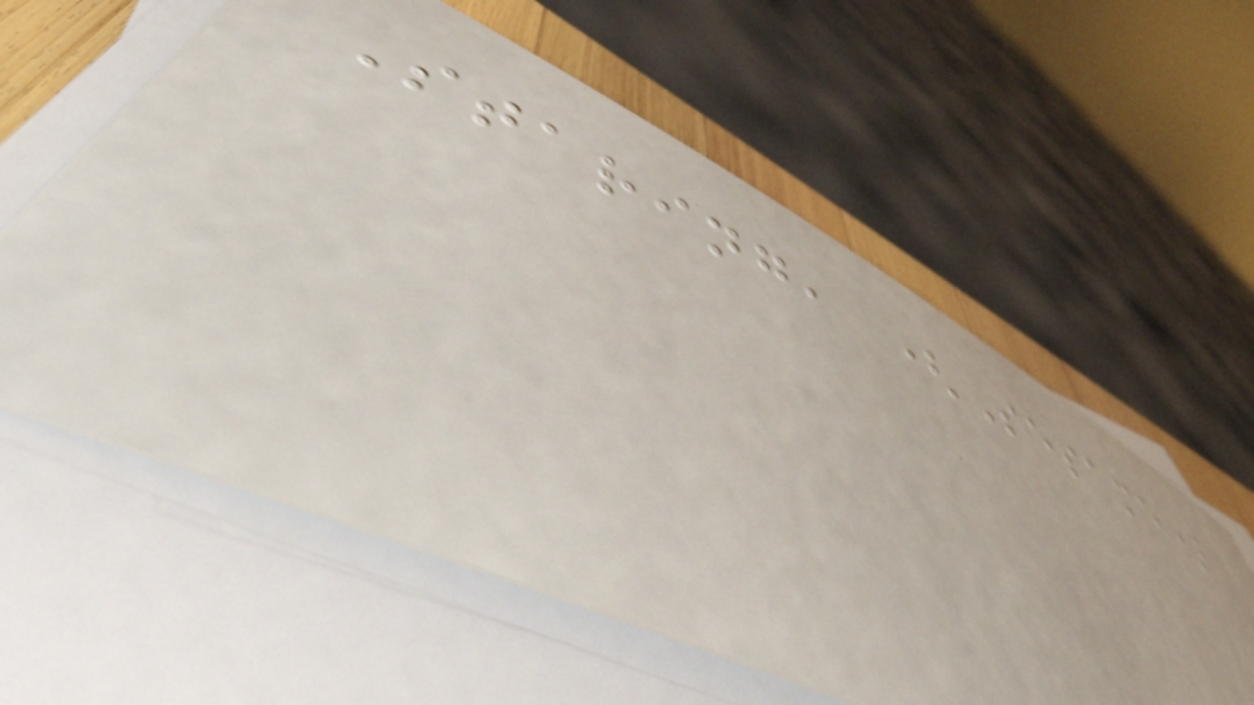Staring, (Sesame)
